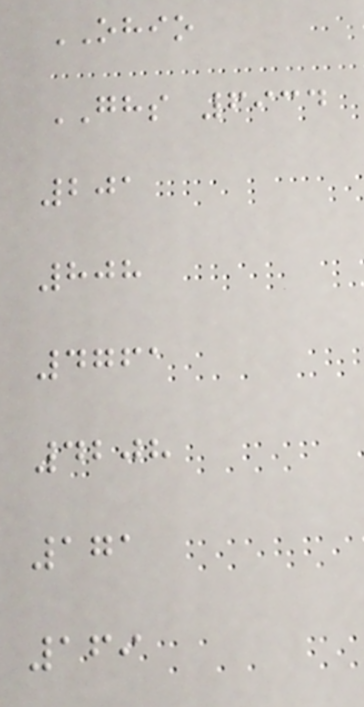OHIO
GHS 6934
201
808
4761
4208
171
169
